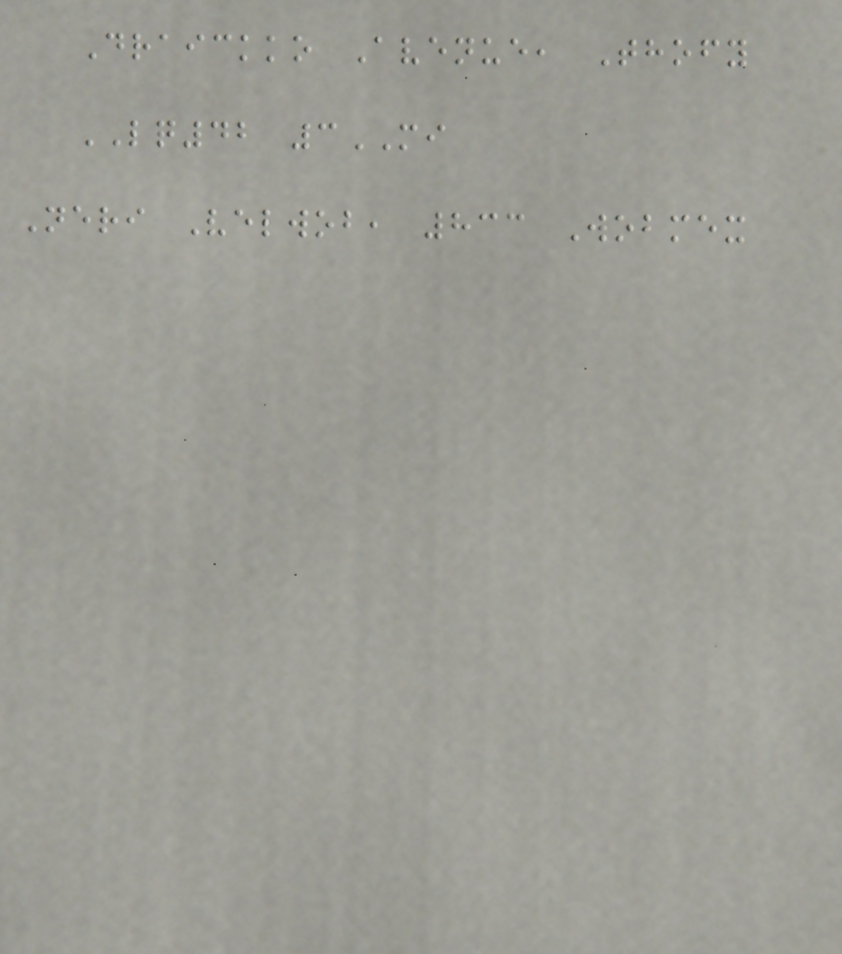Draickko Avenue, Thofy
LQ42 3MI
Neri Velwob, 833 Wobmex
